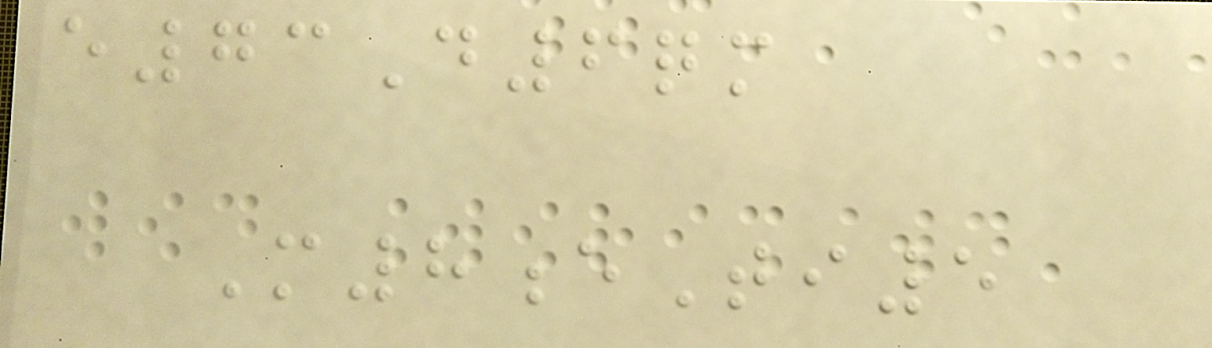e73D6qm
M8eTi5
